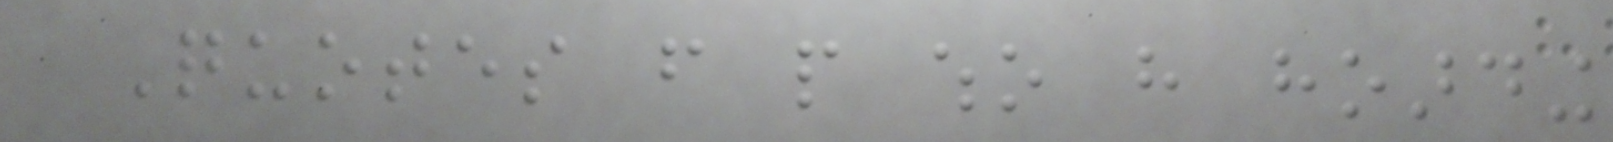Quotes from people who have hoarding
